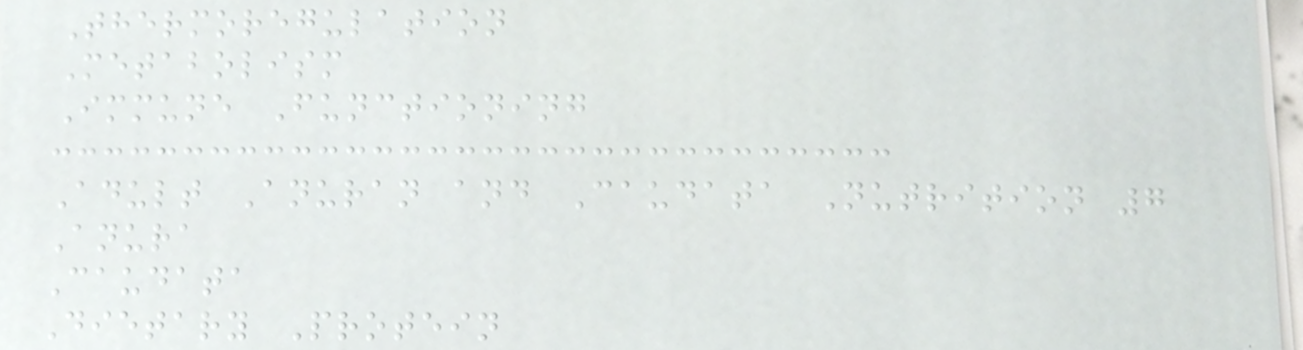Thermoregulation
Metabolism
Immune Functioning
Adult Anuran and Caudata Nutrition 7
Anura
Caudata
Dietary Protein
